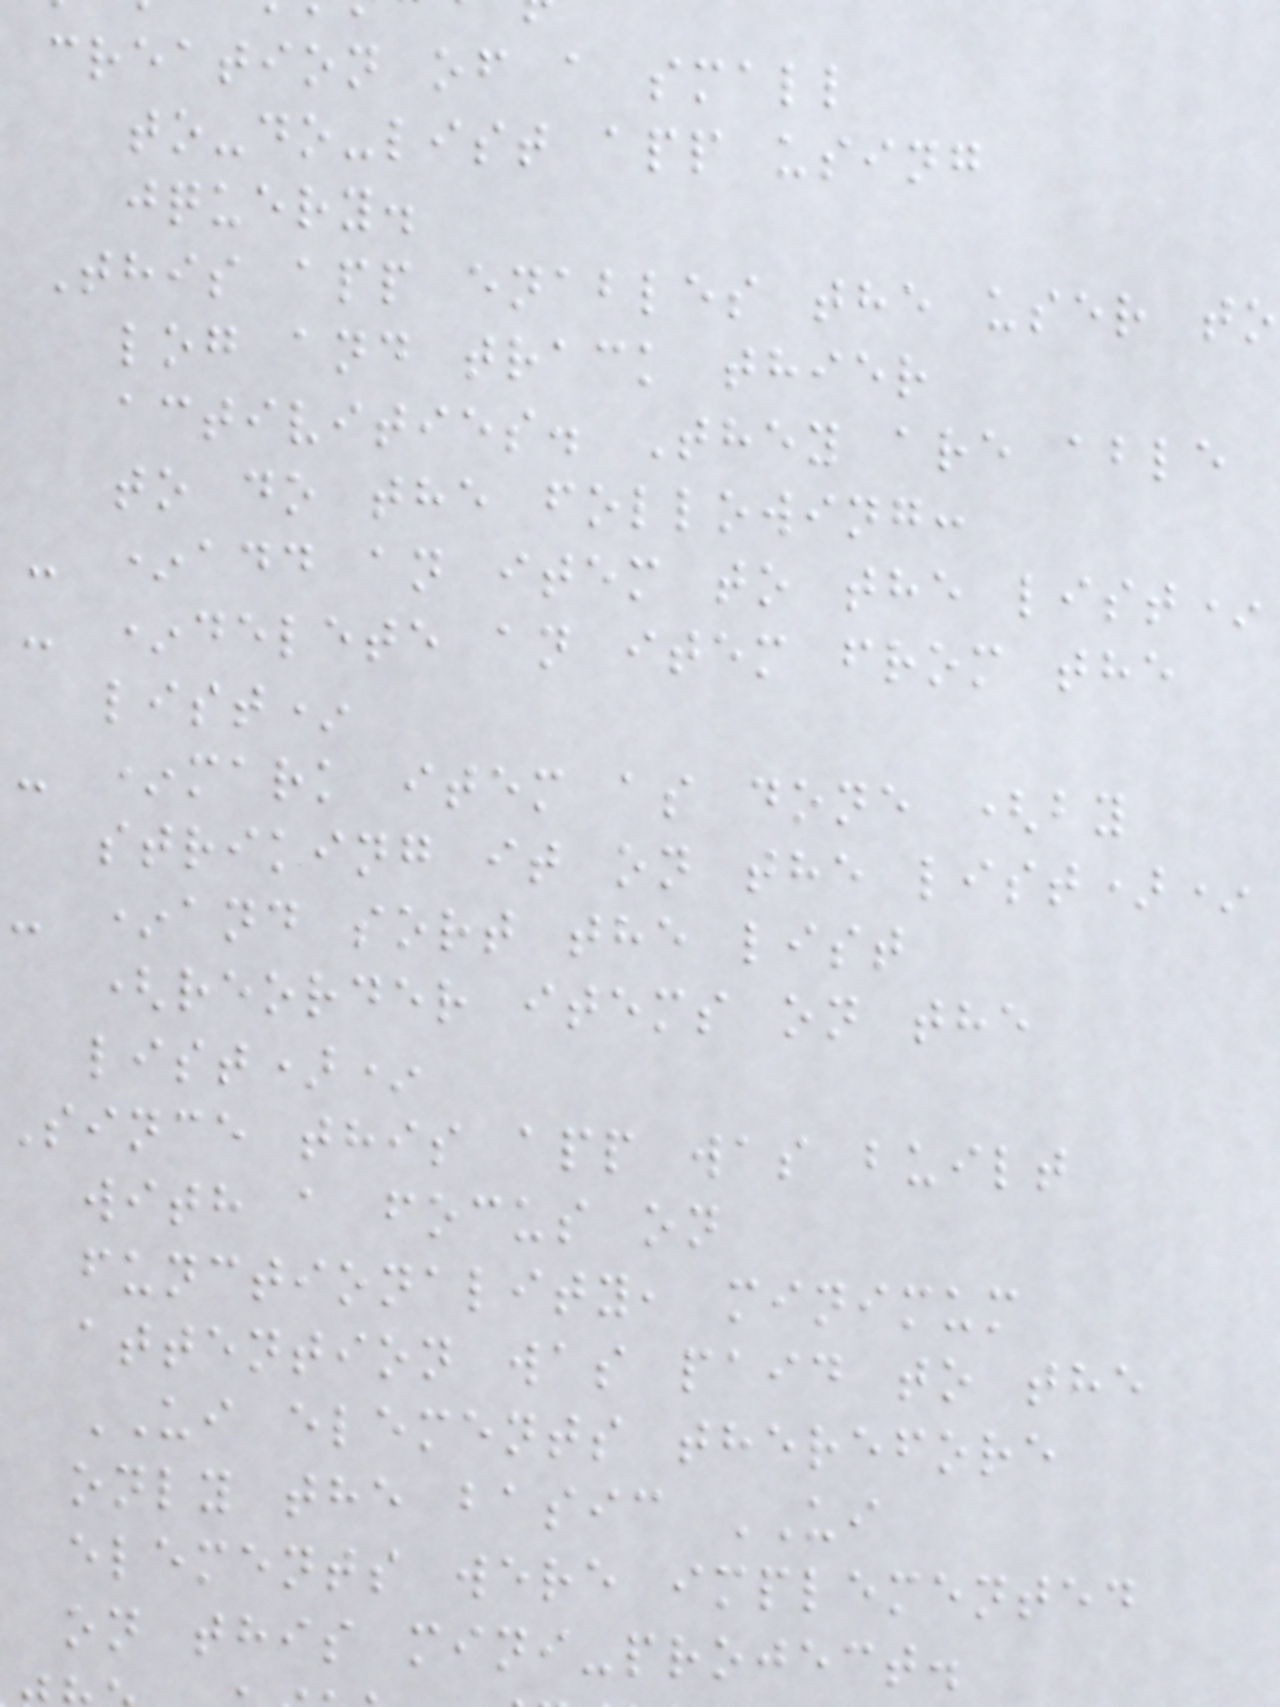creation of a small
to-do-list app using
jquery.
This app enables the user to
log and track thier
activities. They are able
to do the following:
- *add an item to the list*
- *delete an item from the
list*
- *mark item as done (by
striking it on the list)*
- *and sort the list
(reorder items on the
list)*
Since this app was built
with a focus on
functionality, minimum
attention was paid to the
UI elements therefore
only the basic UI
elements were implemented
on this mini-project.
